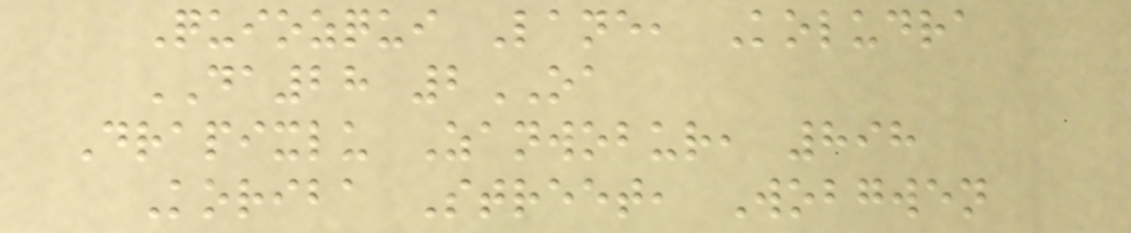Quiozqui Lane, Koludra
DA28 2OA
Drapixlu Zanwobur, 898
Koriba Street, Wobgwen
